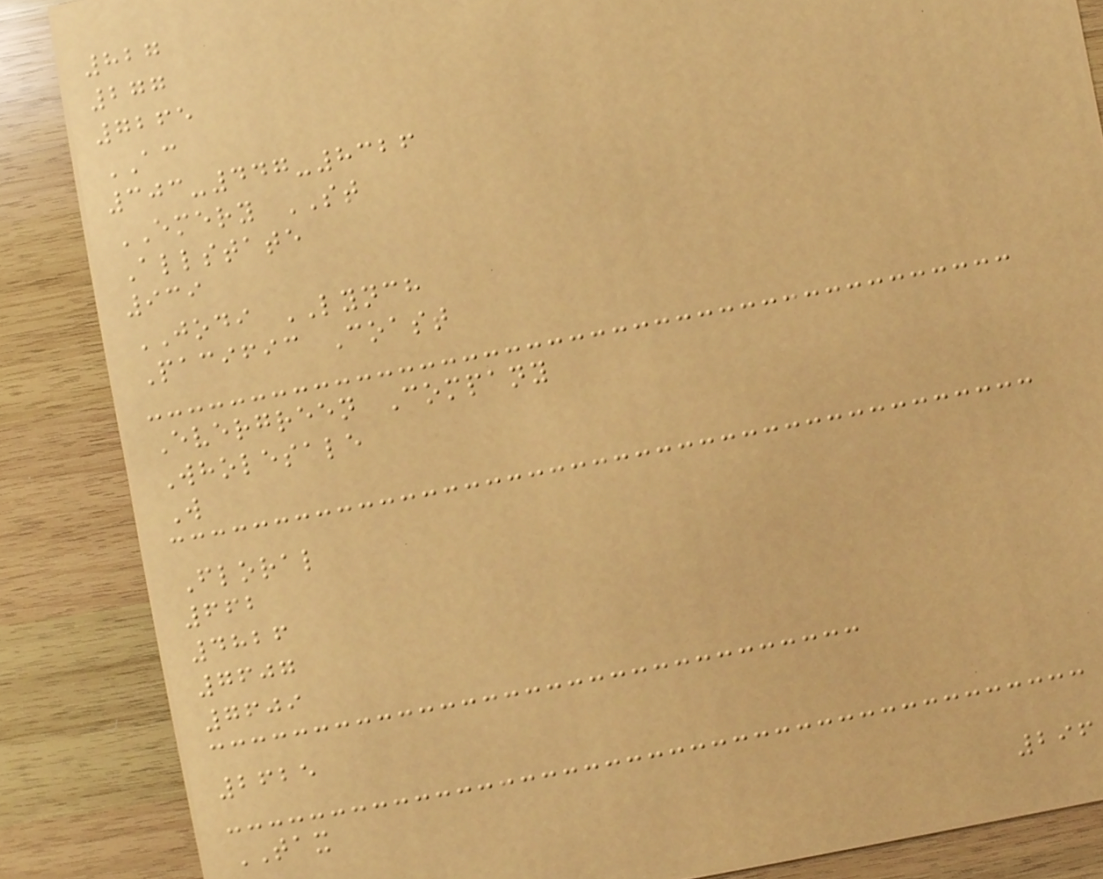827
277
7265
AC
303-447-8326
EMERY ST
Allstate
939
JODI LYNCH
Pacific Coast
Evergreen Company
Wholesale
W
Floral
662
4826
7607
7609
2625
TAX
296
